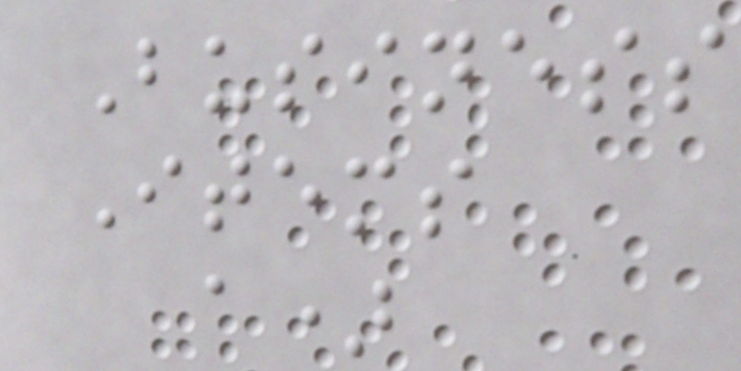Business
Items
a)
